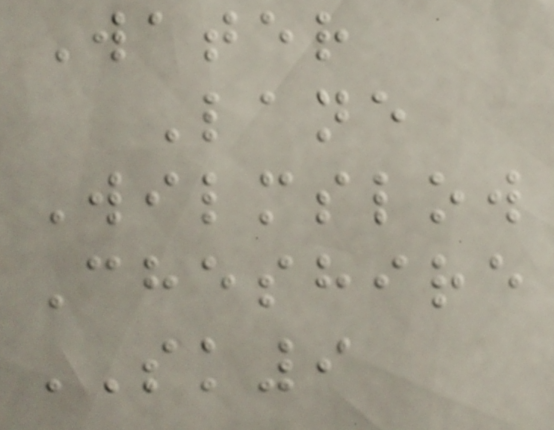Water
Lane
Wilmslow
Cheshire
SK9
